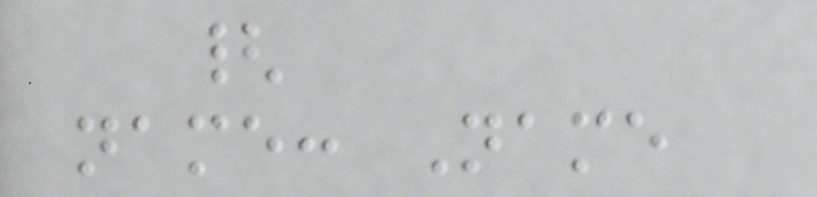{
name: Name
